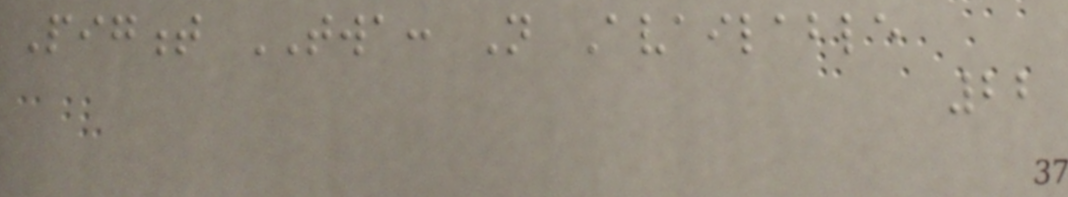Pigment TWA: Not Available
22
